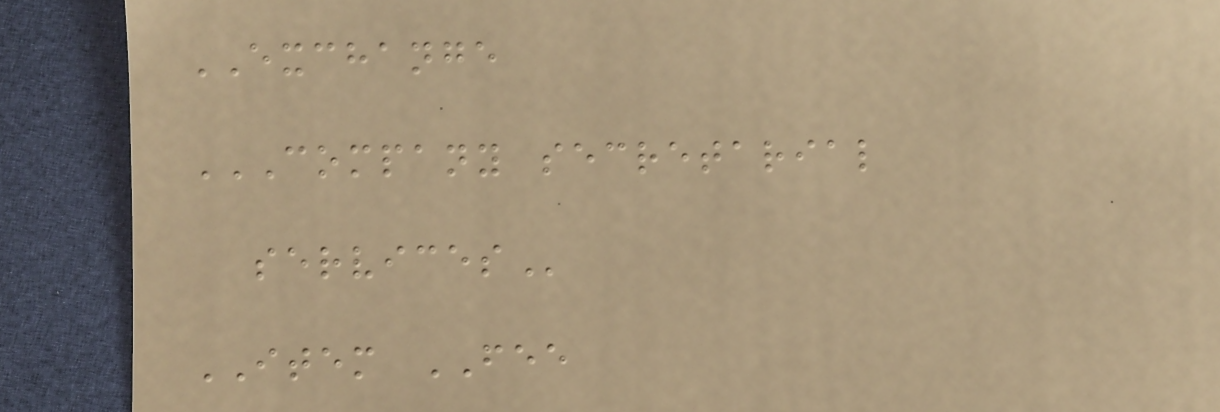EXCHANGE
COMPANY SECRETARIAL
SERVICES
ITEM FEE
